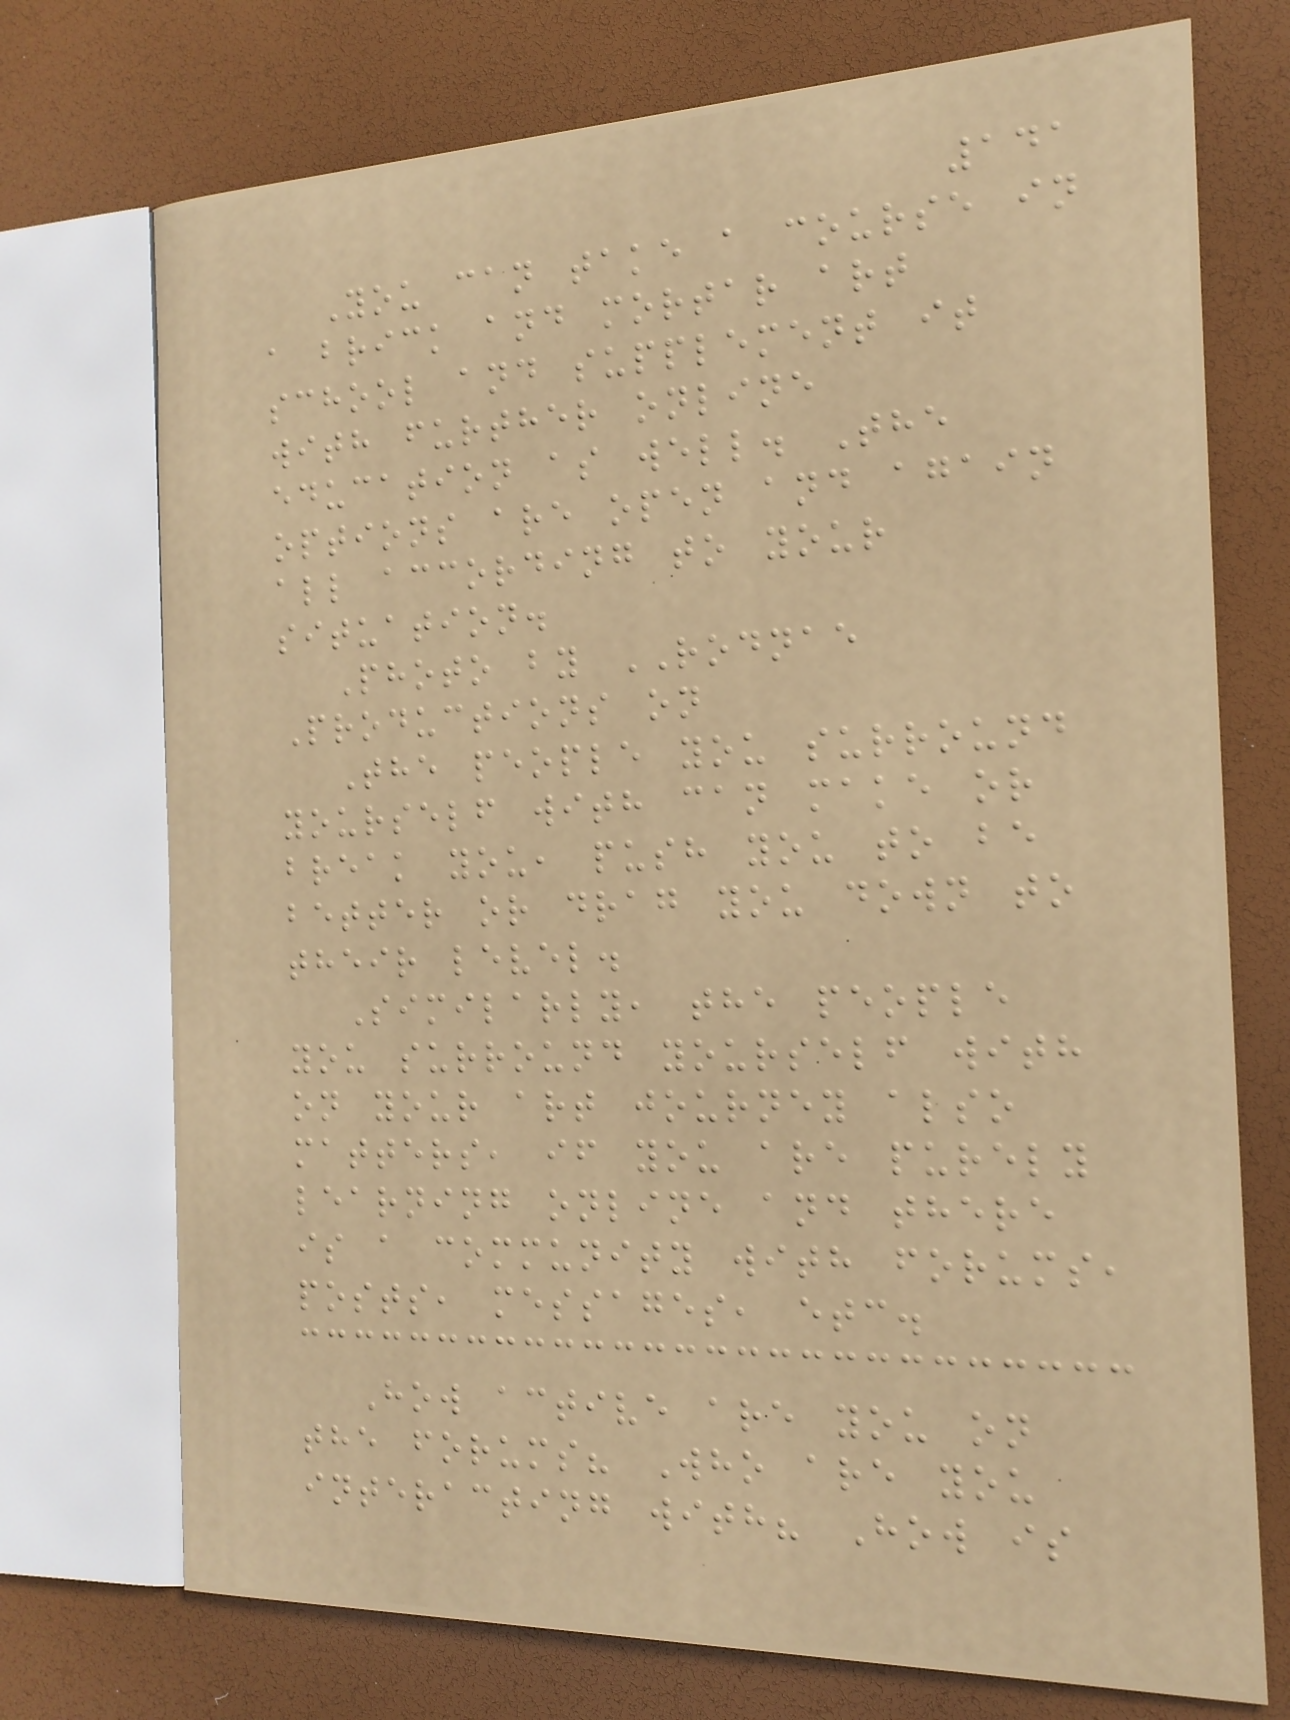141
You can take a course in
a brick and mortar art
school and supplement it
with further online
education as well. The
options are open and again
all according to your
situation.
Photo by RODNAE
Productions on
The people you surround
yourself with can make or
break you, push you to be
better or drag you down to
their level.
Similarly, the people
you surround yourself with
on your art journey also
matters, if you are purely
learning online and there
is a community with forums,
posts, messages, etc.
How active are you on
the forums? Who are you
interacting with? How is
